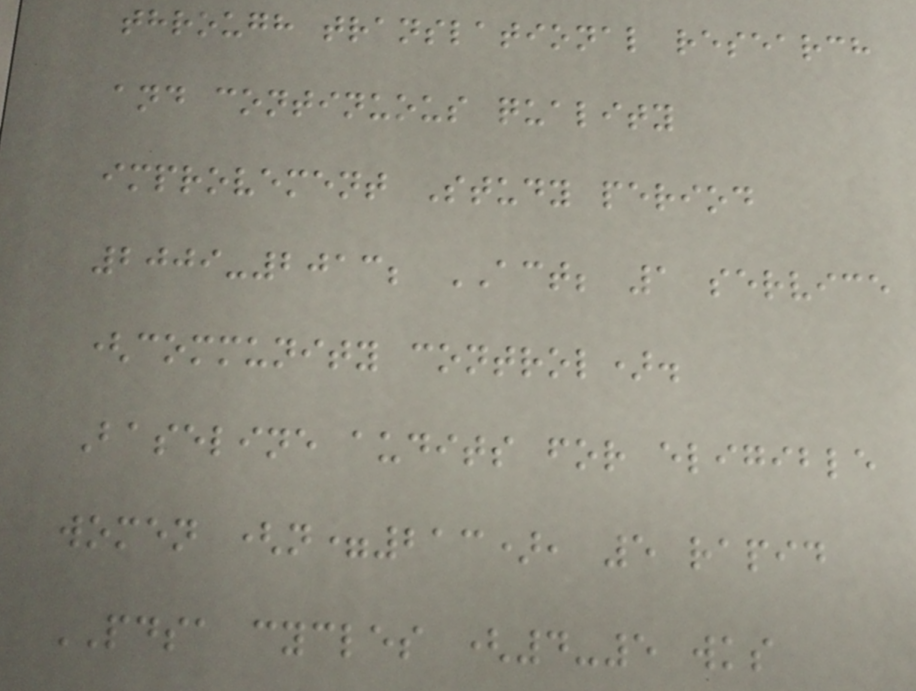through translational research
and continuous quality
improvement Study period
2009-2013; ACT; 1 service
(community control).
Baseline audits for eligible
women (n=213), 5 rapid
PDSA cycles (4-5 wks
